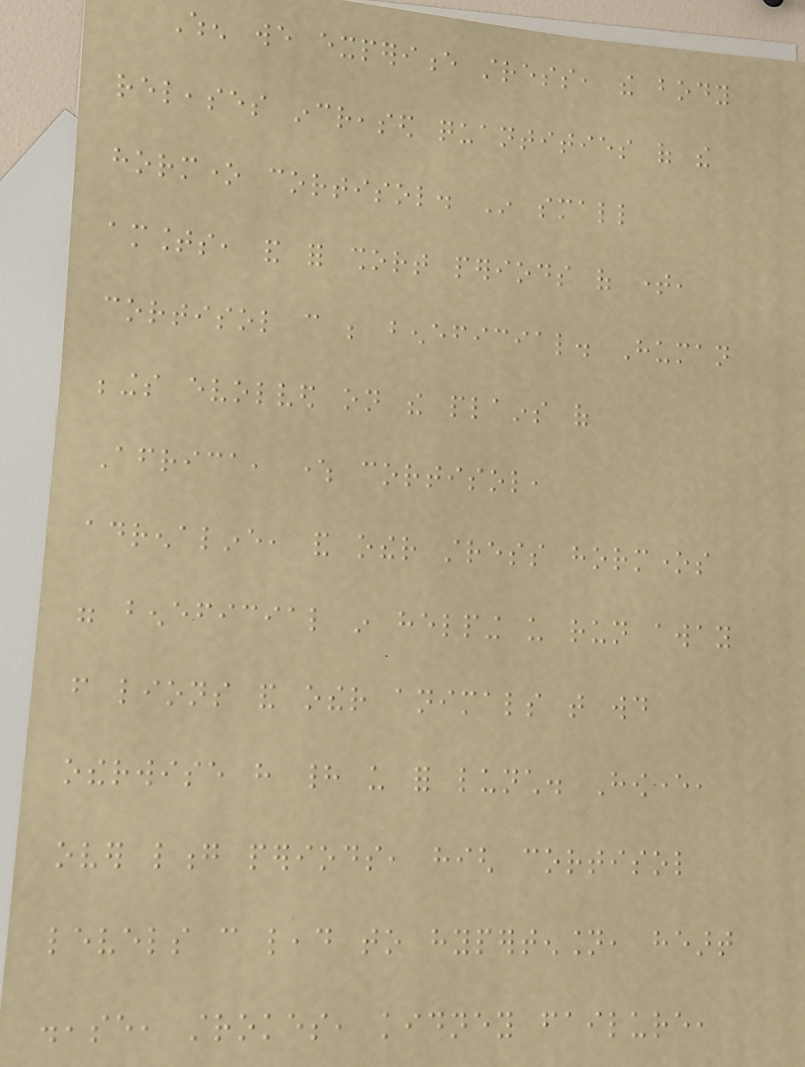When we experience stress, the body
releases increased quantities of the
hormone cortisol. In small
amounts, and for short periods of time,
cortisol can be beneficial. Human
beings evolved on the plains of
Africa, where cortisol,
adrenaline, and other stress hormones
were beneficial in helping us run away
from lions and other animals that would
otherwise have had us for lunch. However,
over long periods, high cortisol
levels can lead to hypertension, heart
disease, strokes, kidney failure,
